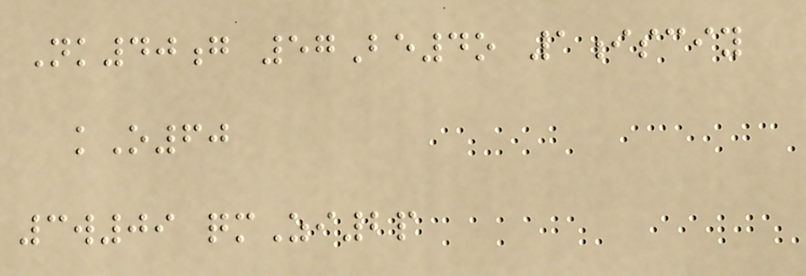Nk40g 57Be4o 1isciy
kO60
3w09 qmZi2p
